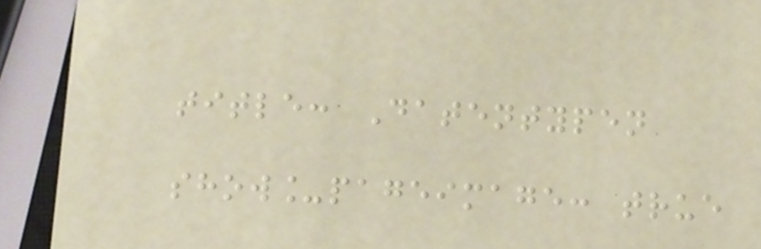title: Datentypen
show_pageimage: true
